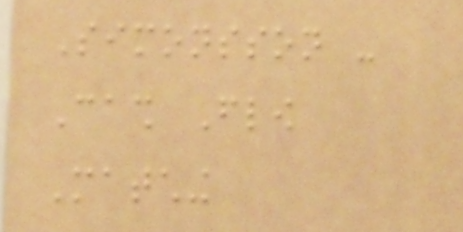Simonsson -
Cash Flow
Matching
